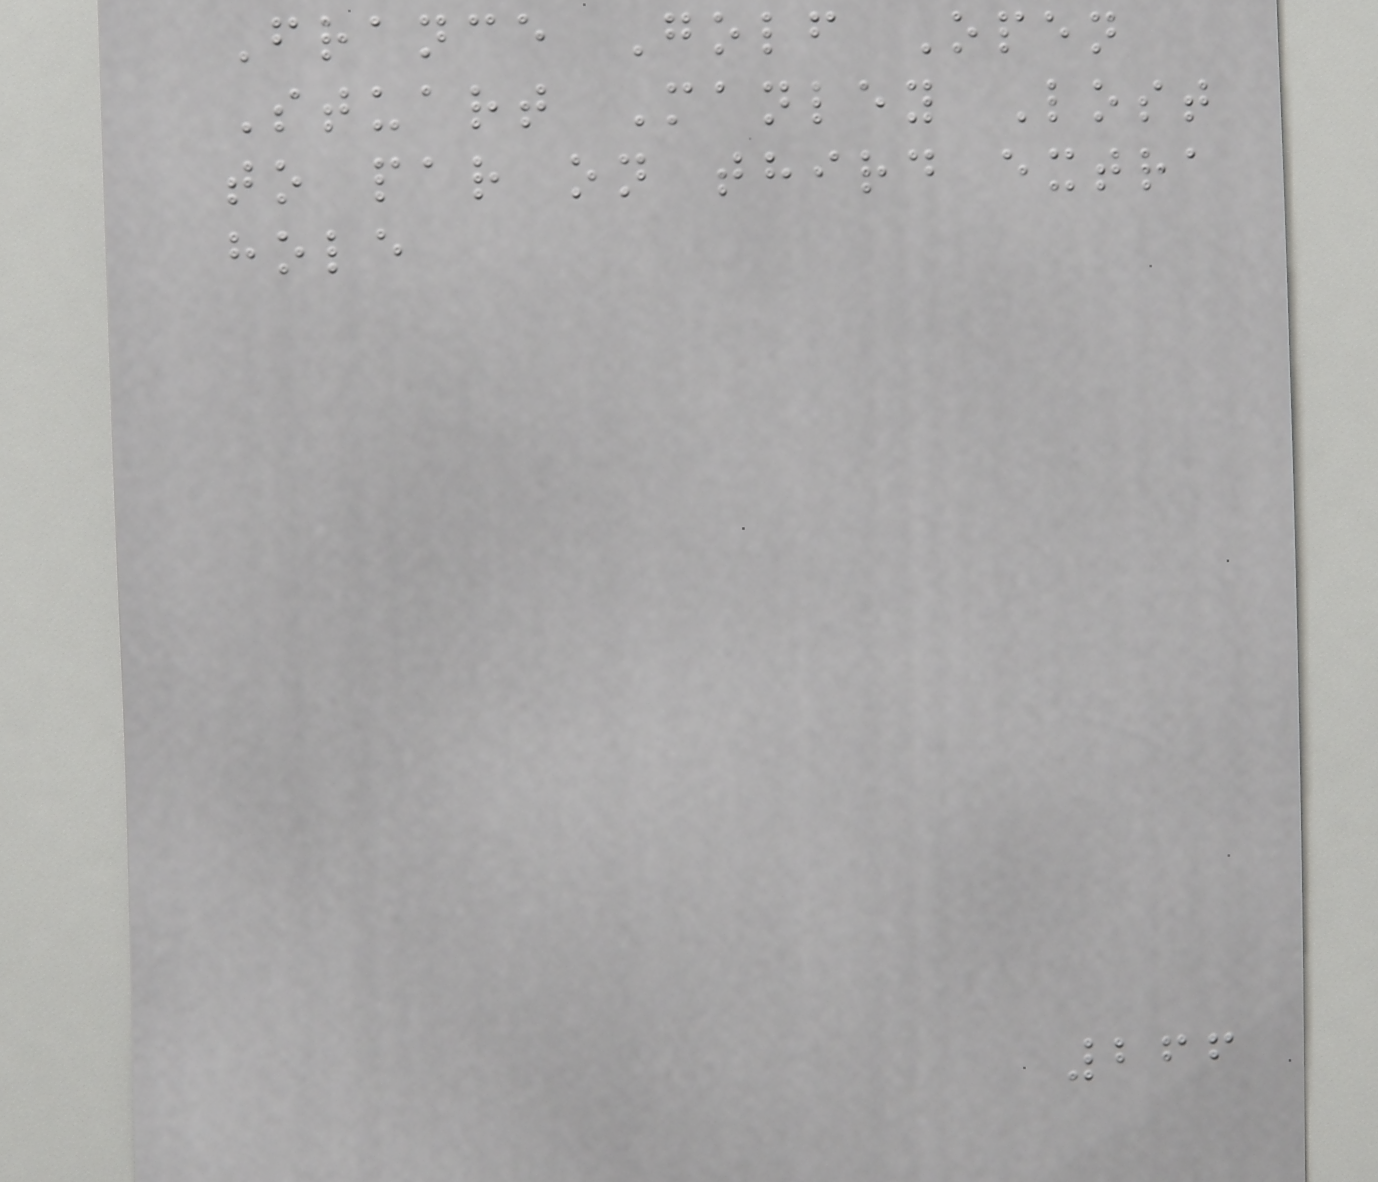France Golf Open
Stuart Manley Lost
to par on third extra
hole
266
